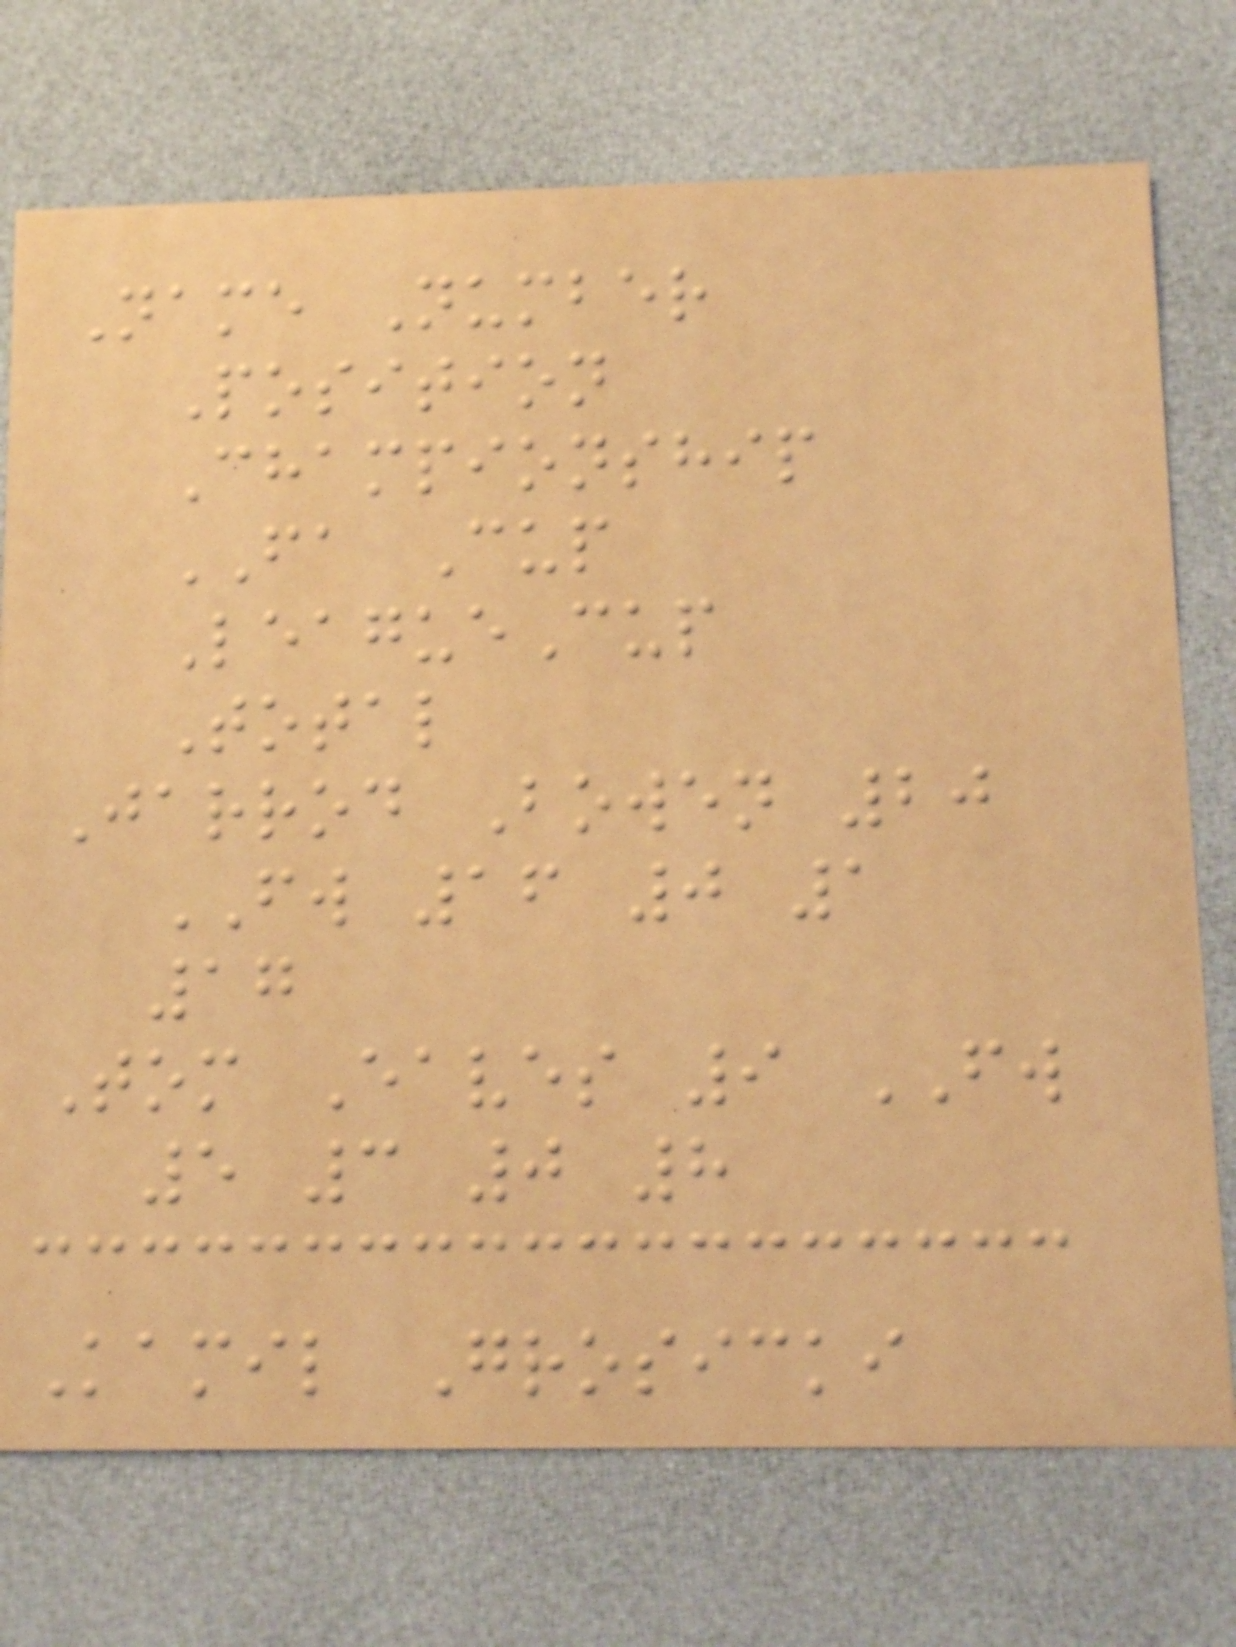Name Number
Position
Championship
FA Cup
LeagueCup
Total
Jarrod Bowen 20
FW 16 0 1
17
Tom Eaves 9 FW
5 3 0 8
Kamil Grosicki
